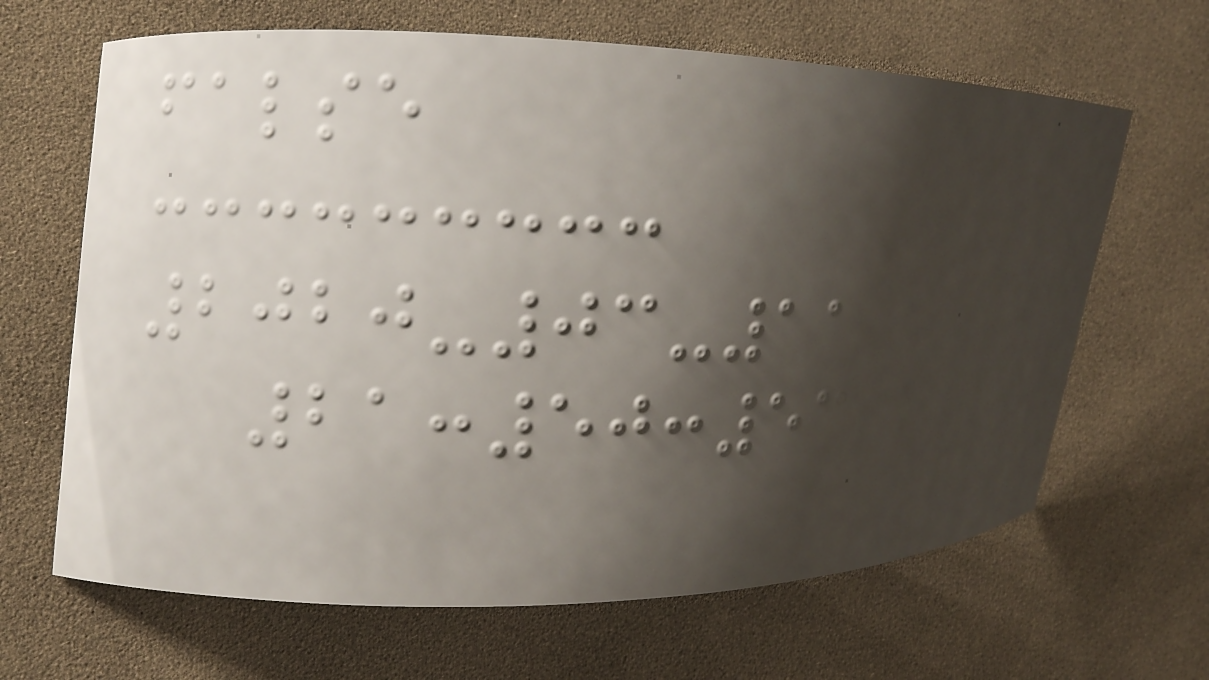false
2020-03-11
21:50:53
